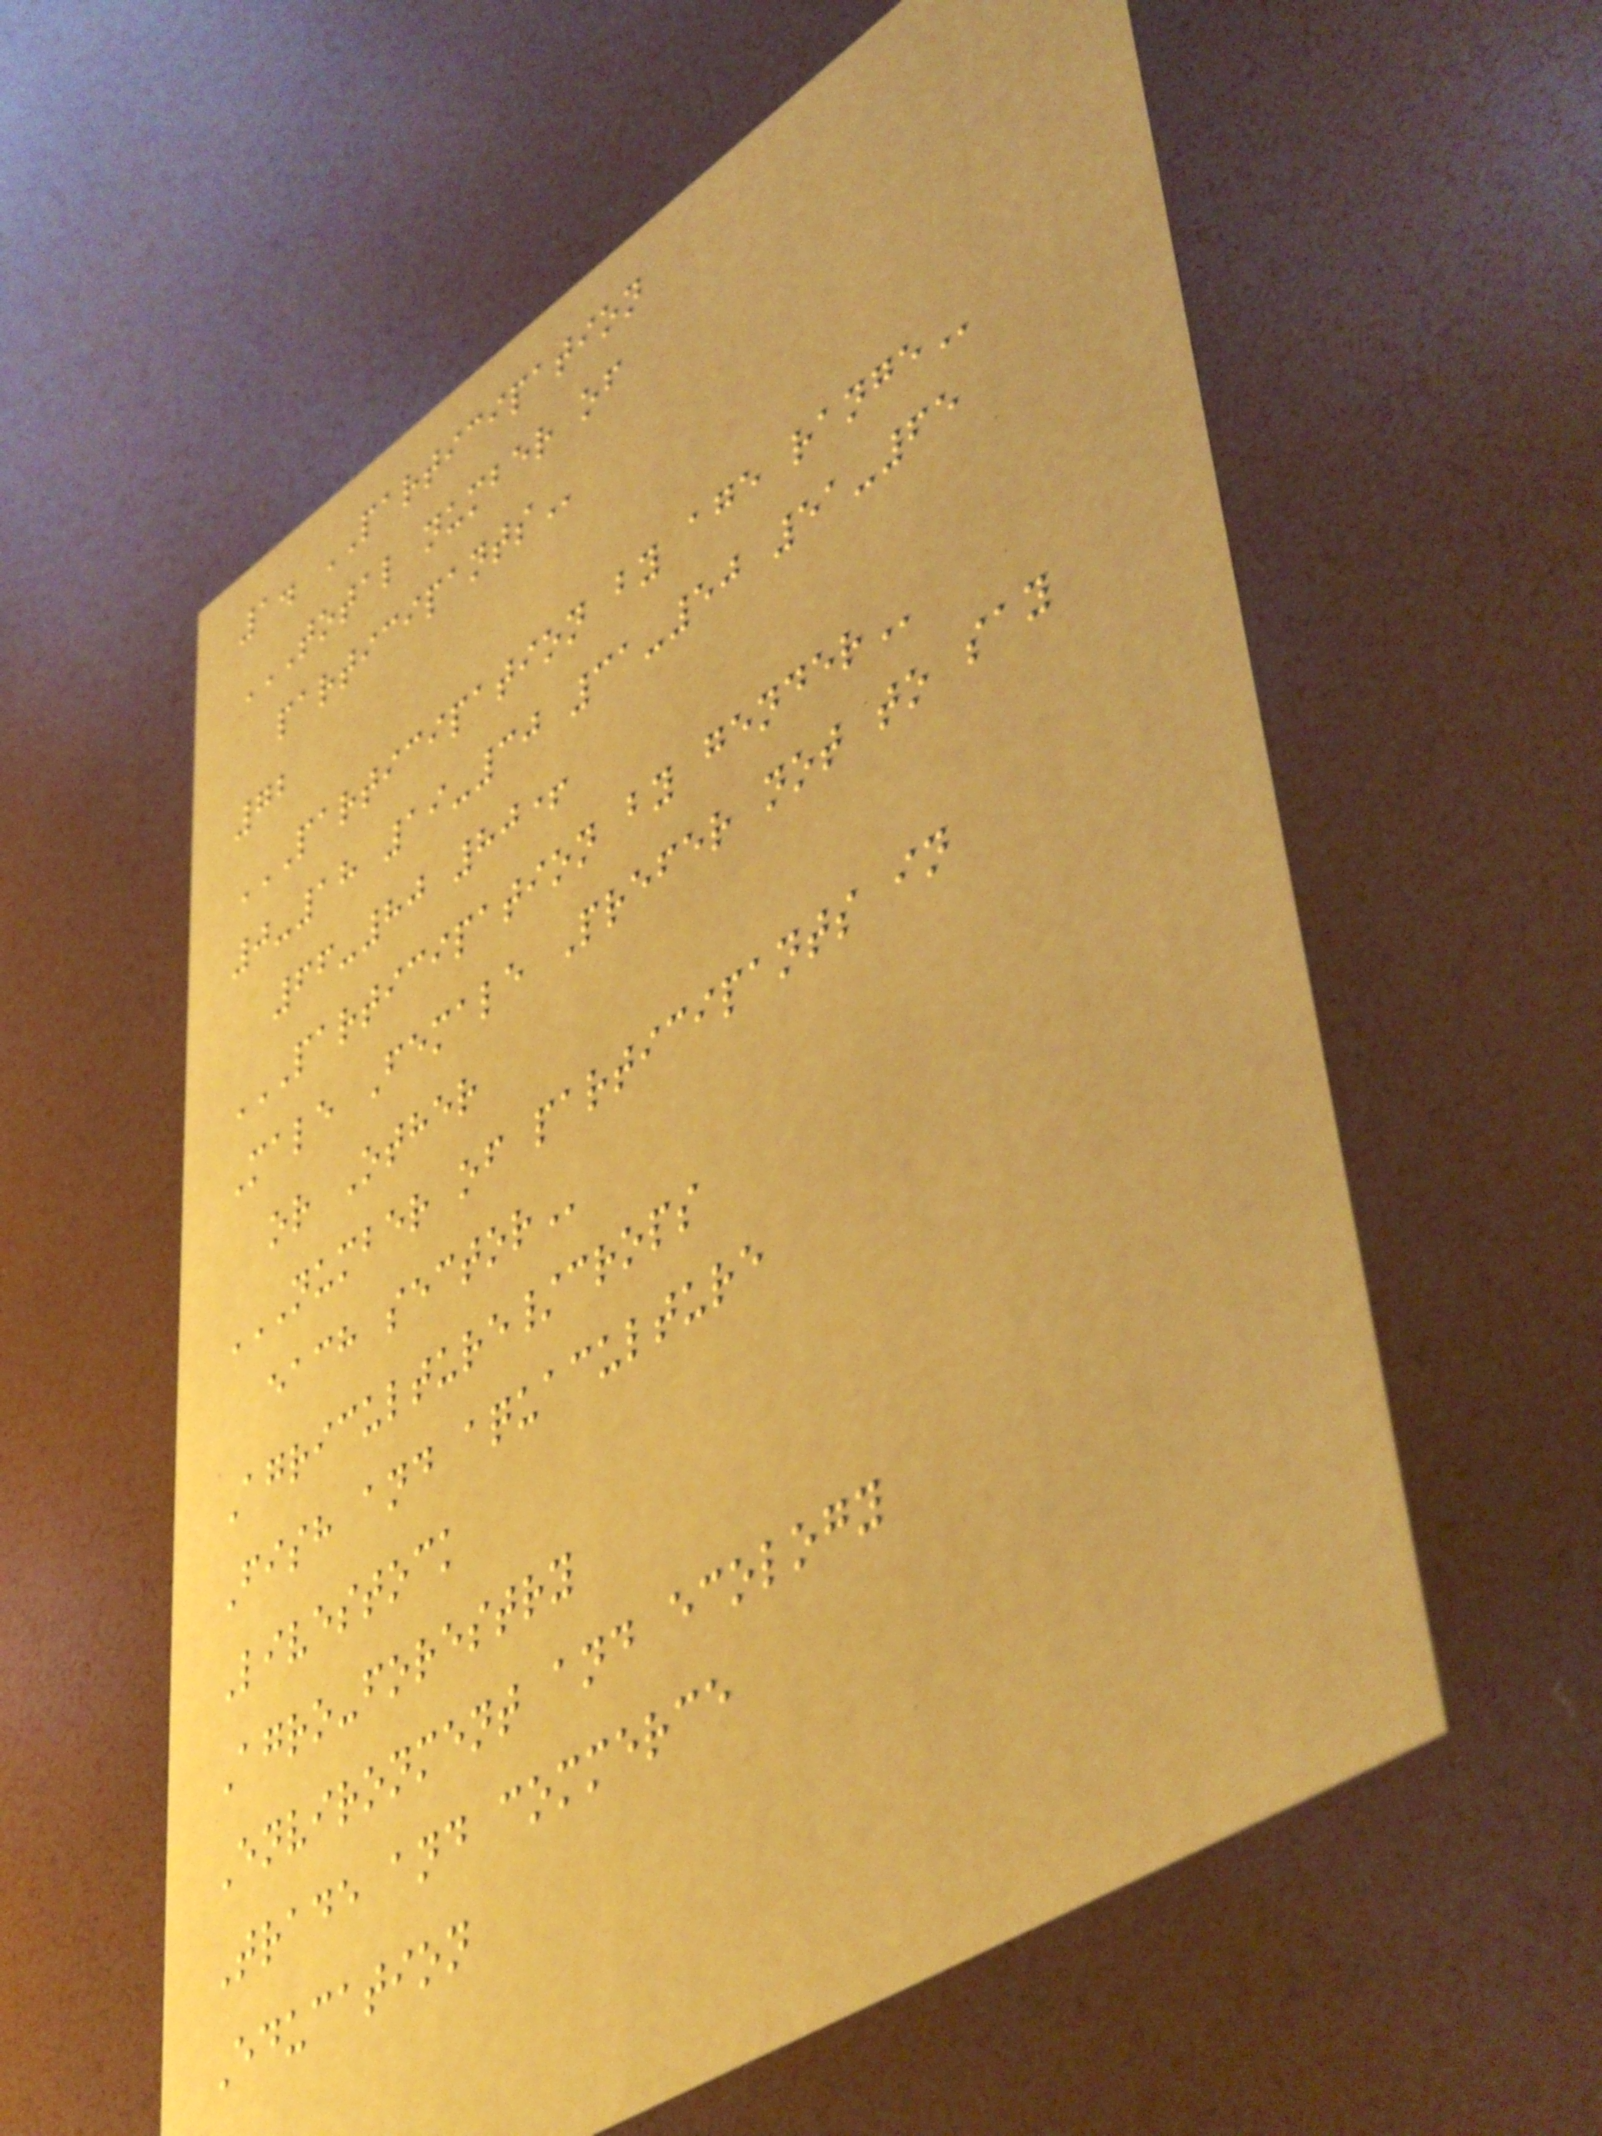1. PARTICIPATION
TOTAL NUMBER OF
PARTICIPANTS
72
PARTICIPATION BY AGE RANGE
0-18 19-30 31-50 51-65
66-80 80+
PARTICIPATION BY GENDER
Male Female Prefer not to say
or Other
NUMBER OF PARTICIPANTS IN
EACH SECTOR
Agriculture/crops
Fish and aquaculture
Livestock
Agro-forestry
Environment and ecology
Trade and commerce
Education
